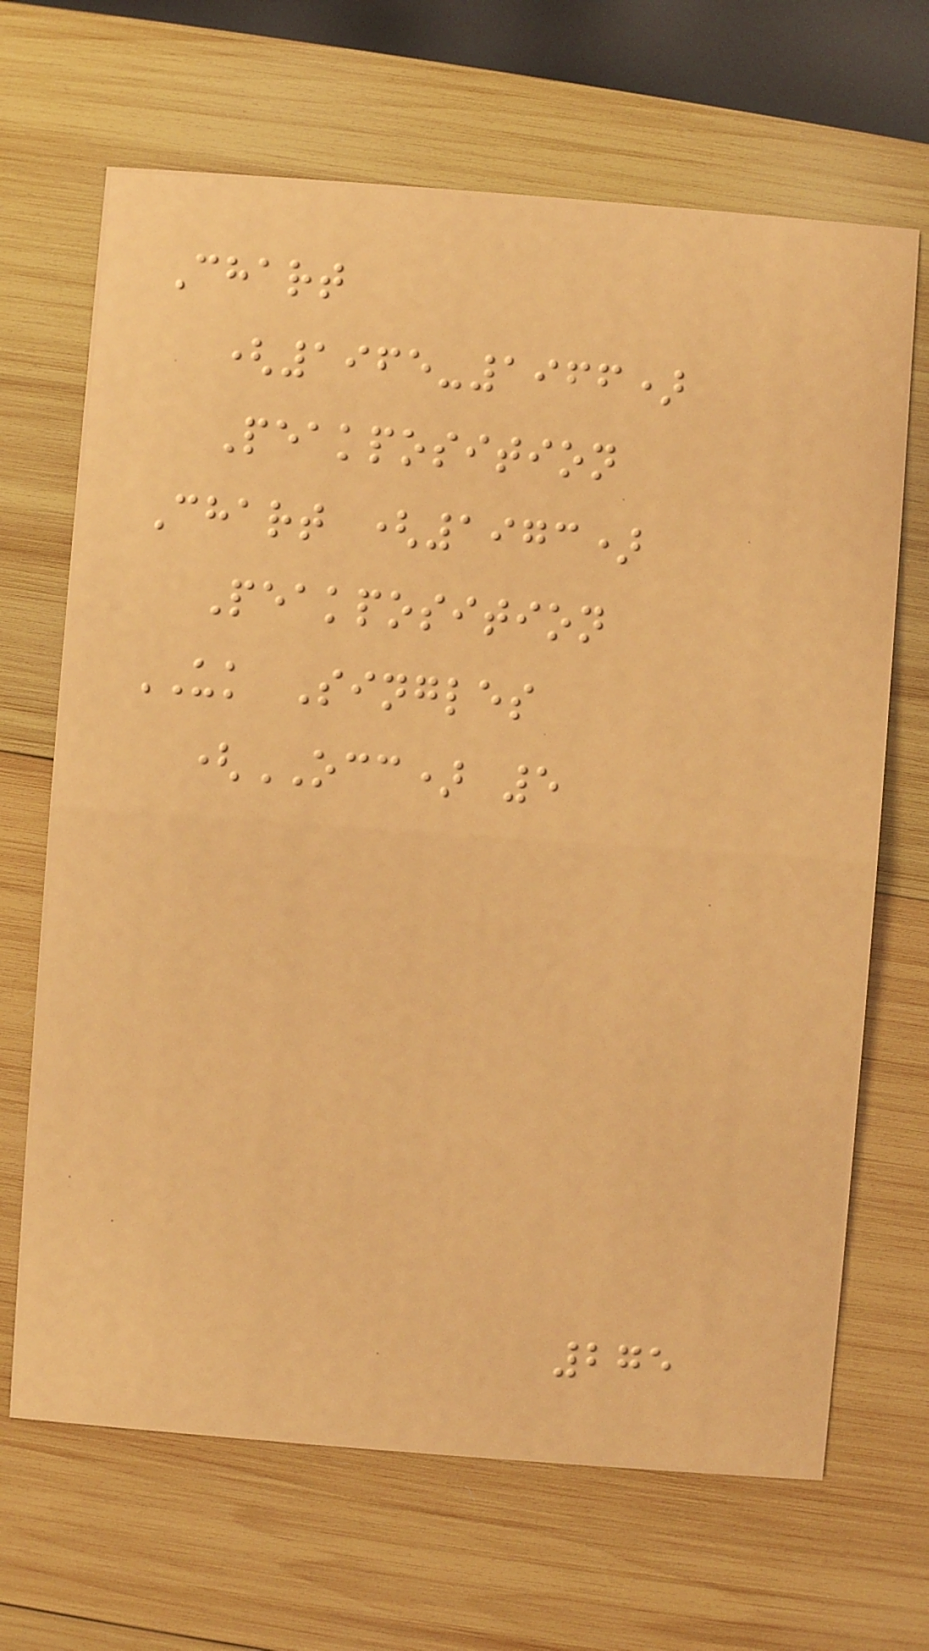Chart
(1965-1966)
Peakposition
Chart (1973)
Peakposition
UK Singles
(OCC) 5
275
